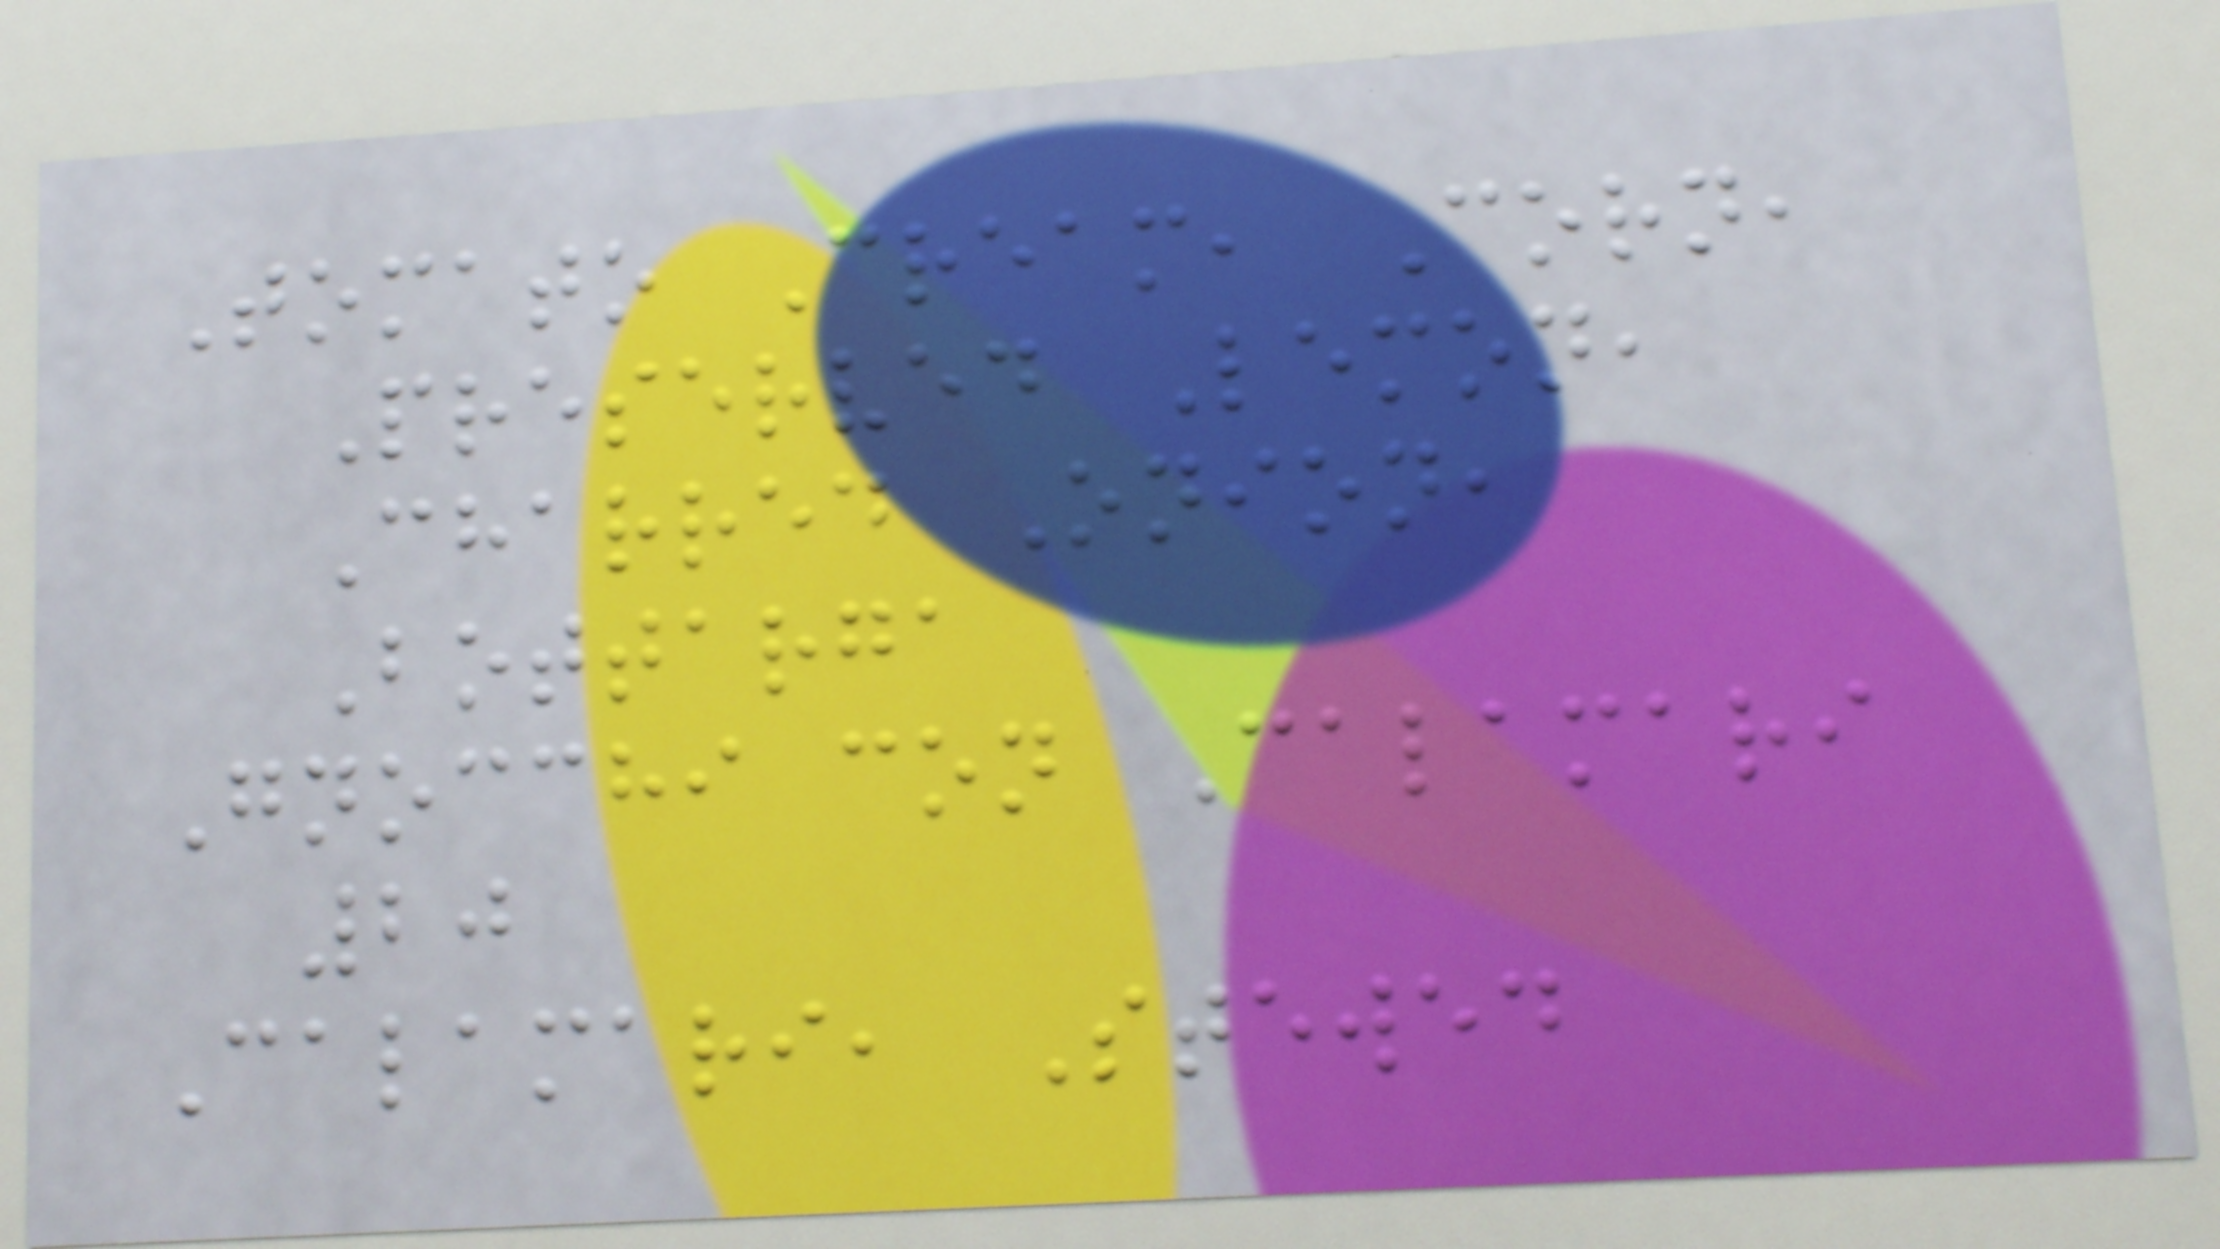Tomato Cream, Corn,
Preserved Lemon,
Charred Onion,
Bottarga
Gnocchi con Calamari
20
Calamari, Stewed
